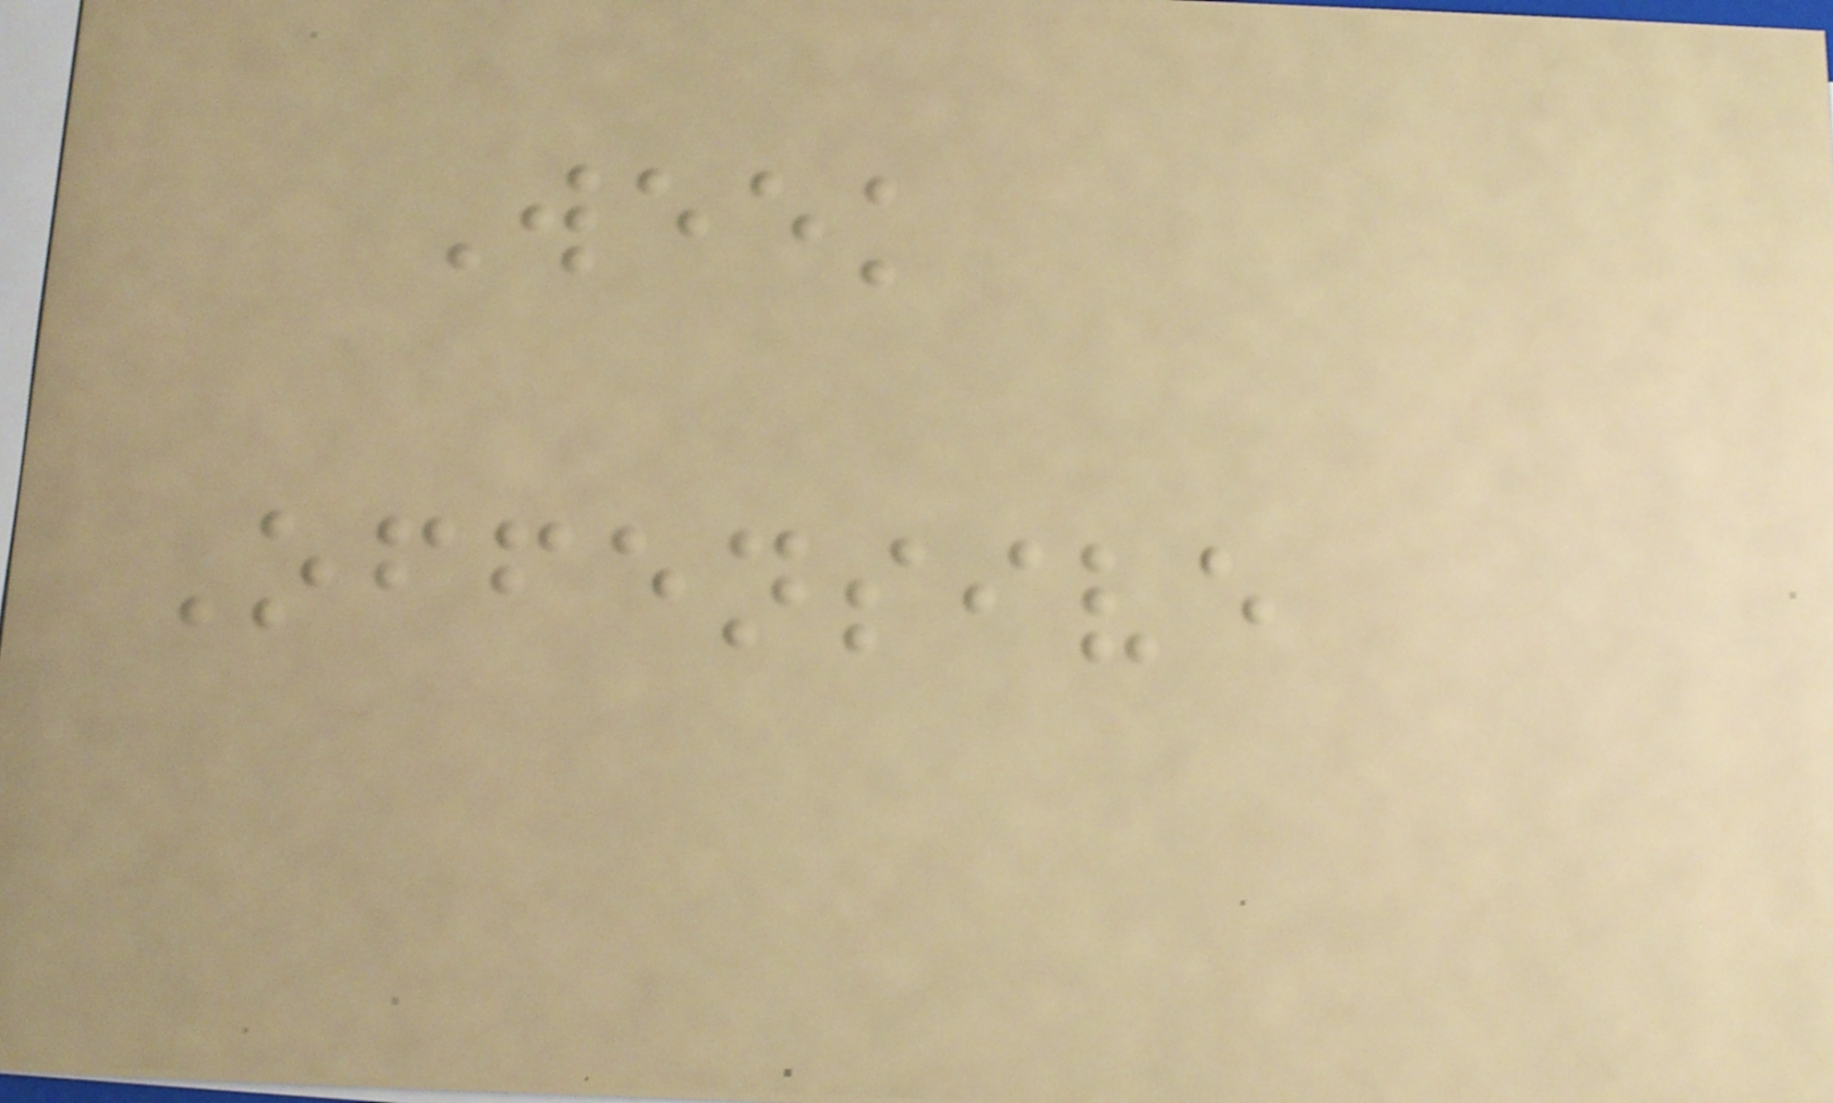Week
Offensive
